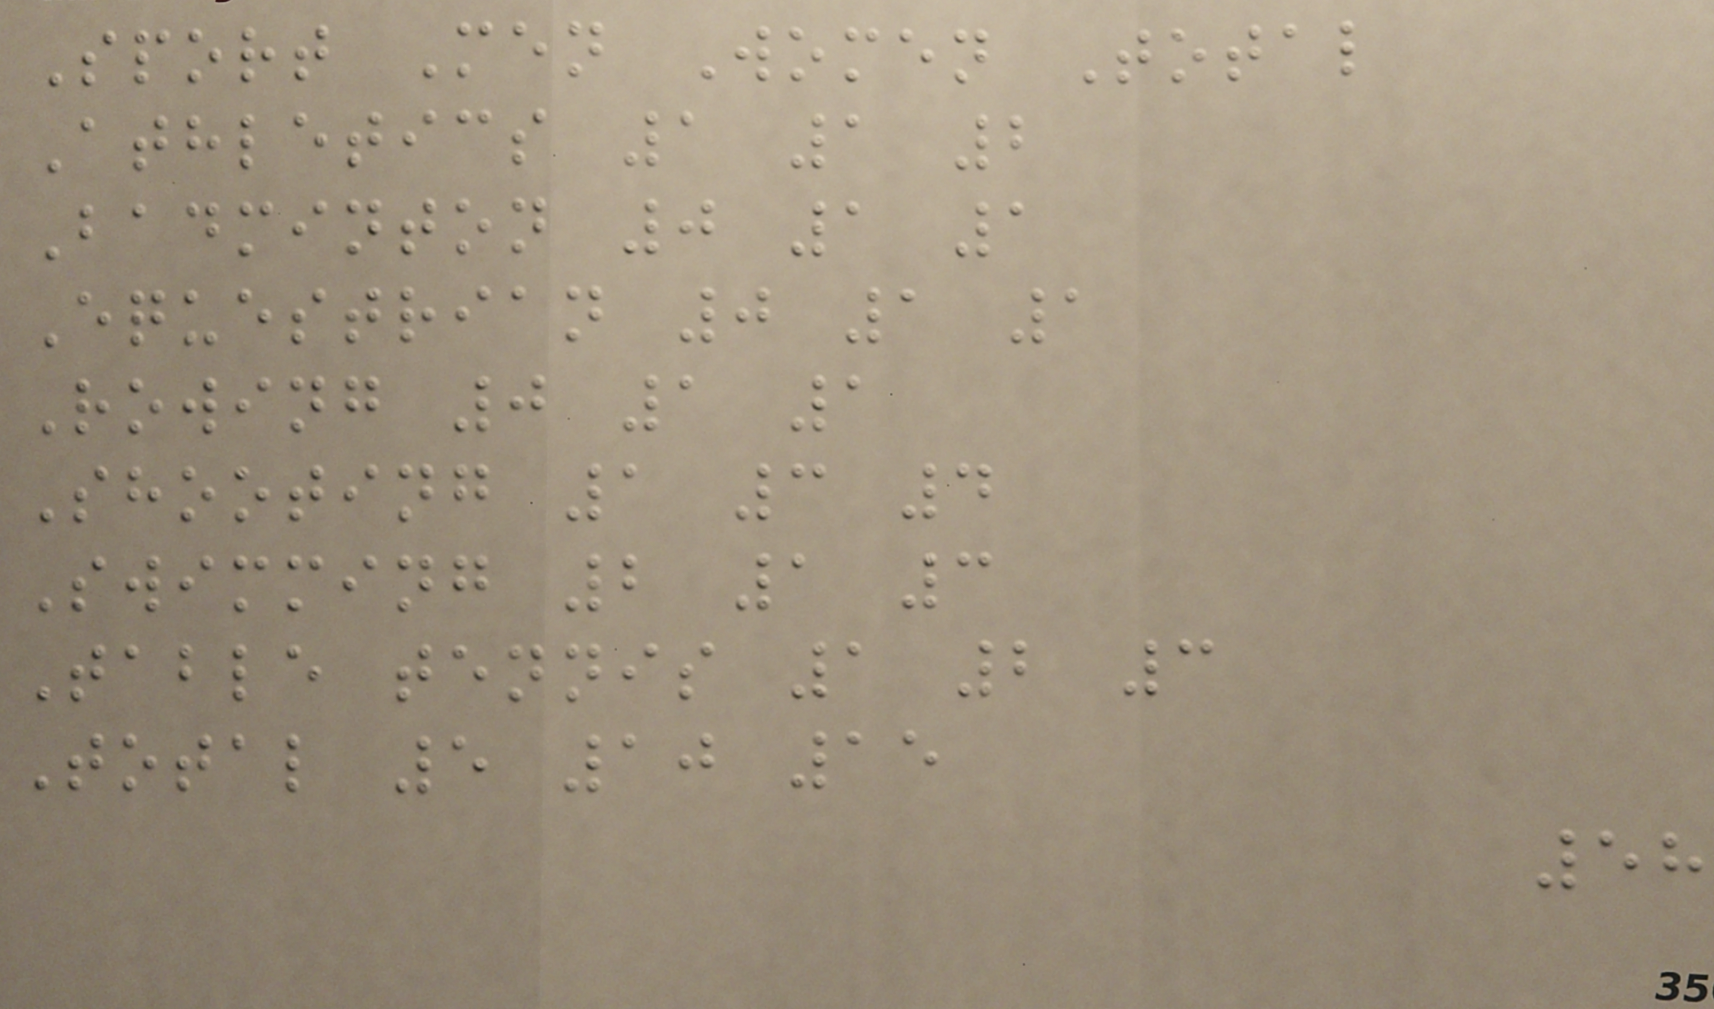Sport Men Women Total
Athletics 1 1 2
Badminton 0 1 1
Equestrian 0 1 1
Rowing 0 1 1
Shooting 1 3 4
Swimming 2 1 3
Table tennis 1 2 3
Total 5 10 15
58
